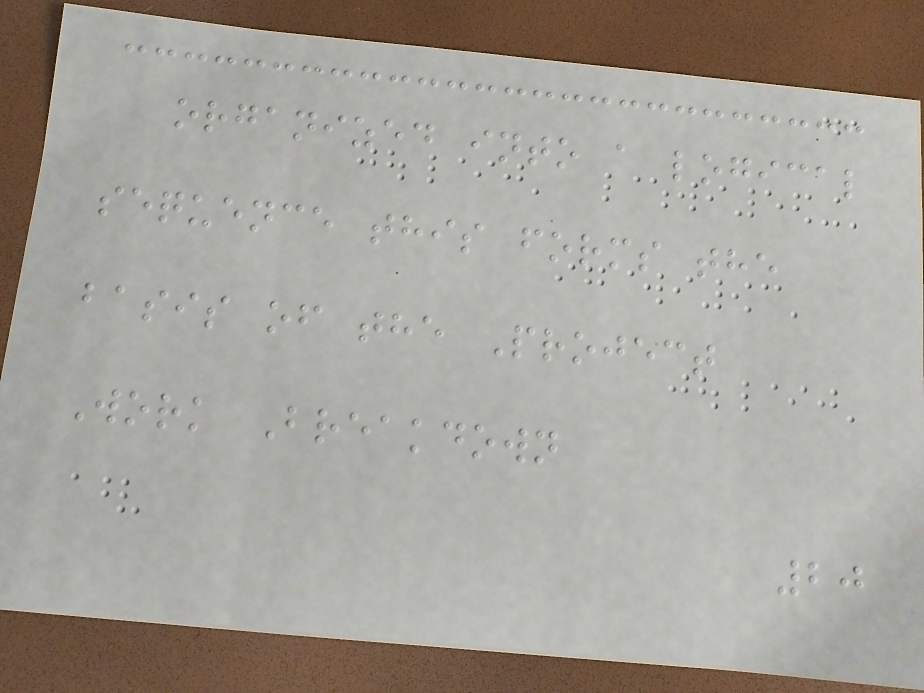organized into a logical
sequence this forms the
basis of the Project
Work Breakdown
20
